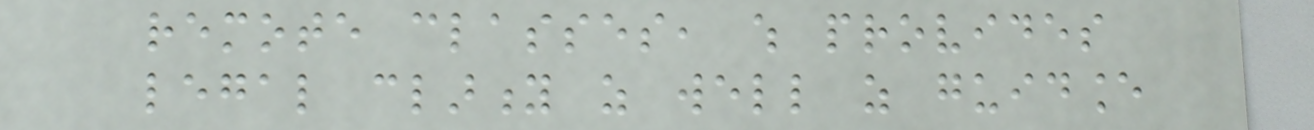remote classes, which provides
legal clarity as well as guidance
